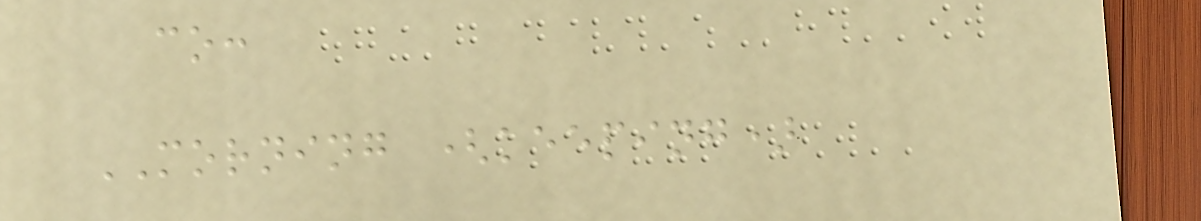co:
MORNING (keeping)
